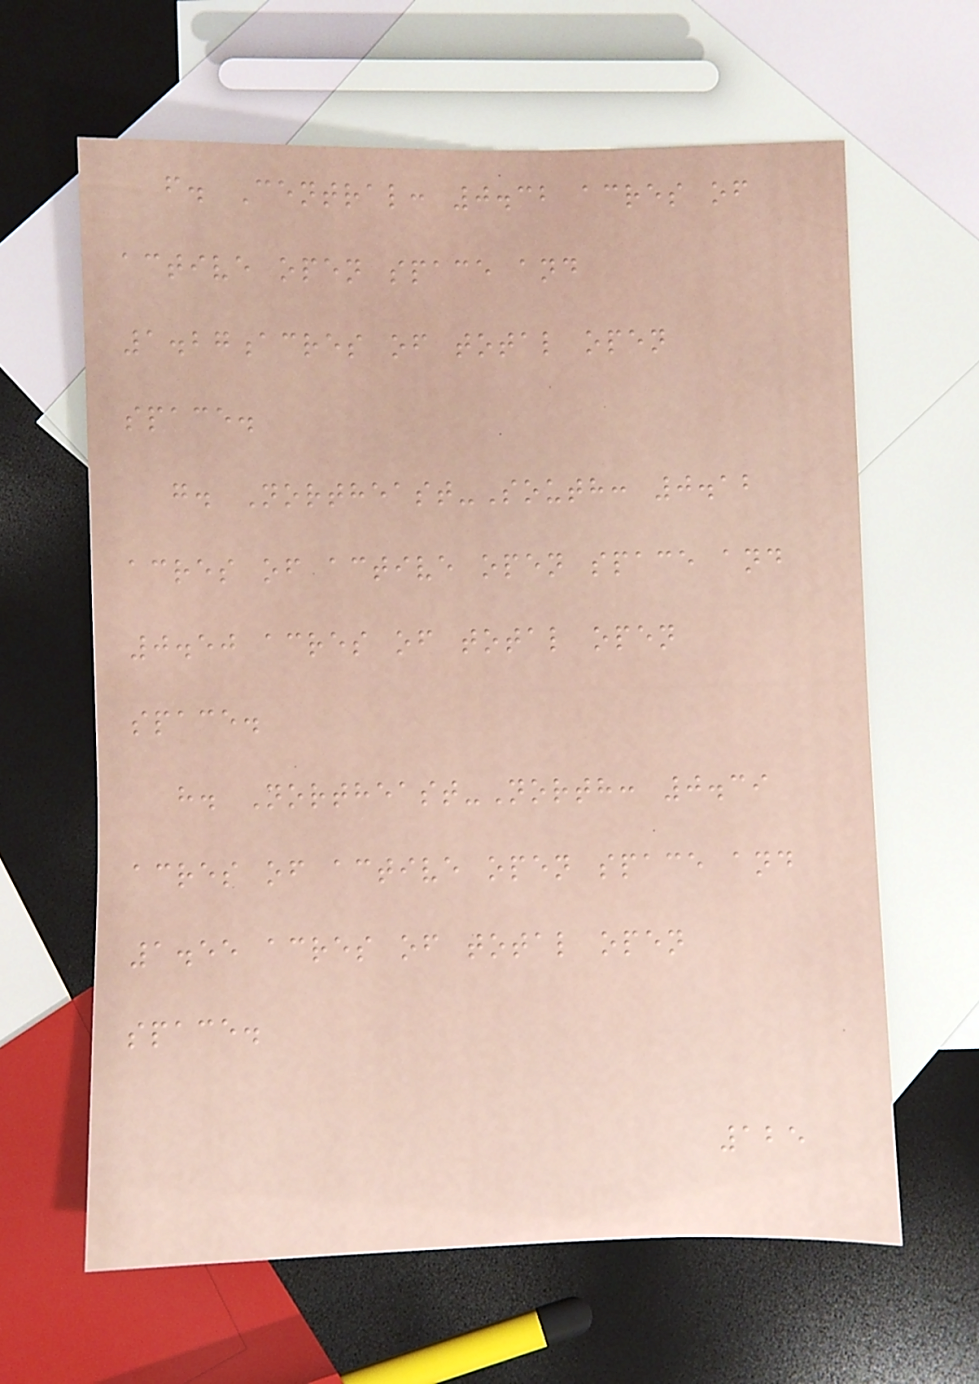f. Central: 0.32 acres of
active open space and
1.27acres of total open
space.
g. Northeast-South: 0.12
acres of active open space and
0.50 acres of total open
space.
h. Northeast-North: 0.39
acres of active open space and
1.55 acres of total open
space.
125
